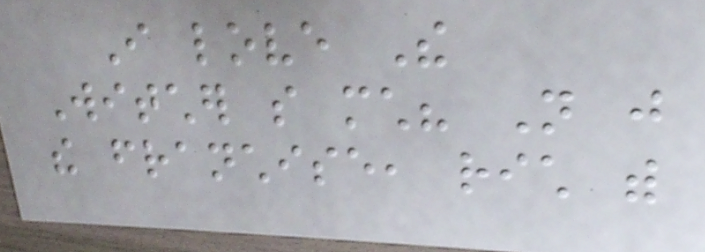I love The
Witcher so much? Not just
the franchise, rich with
